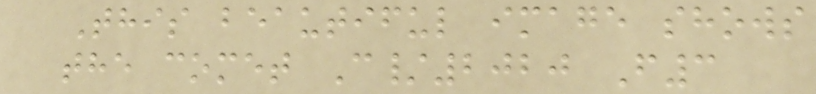This beautiful image shows
the comet C/2020 F3
